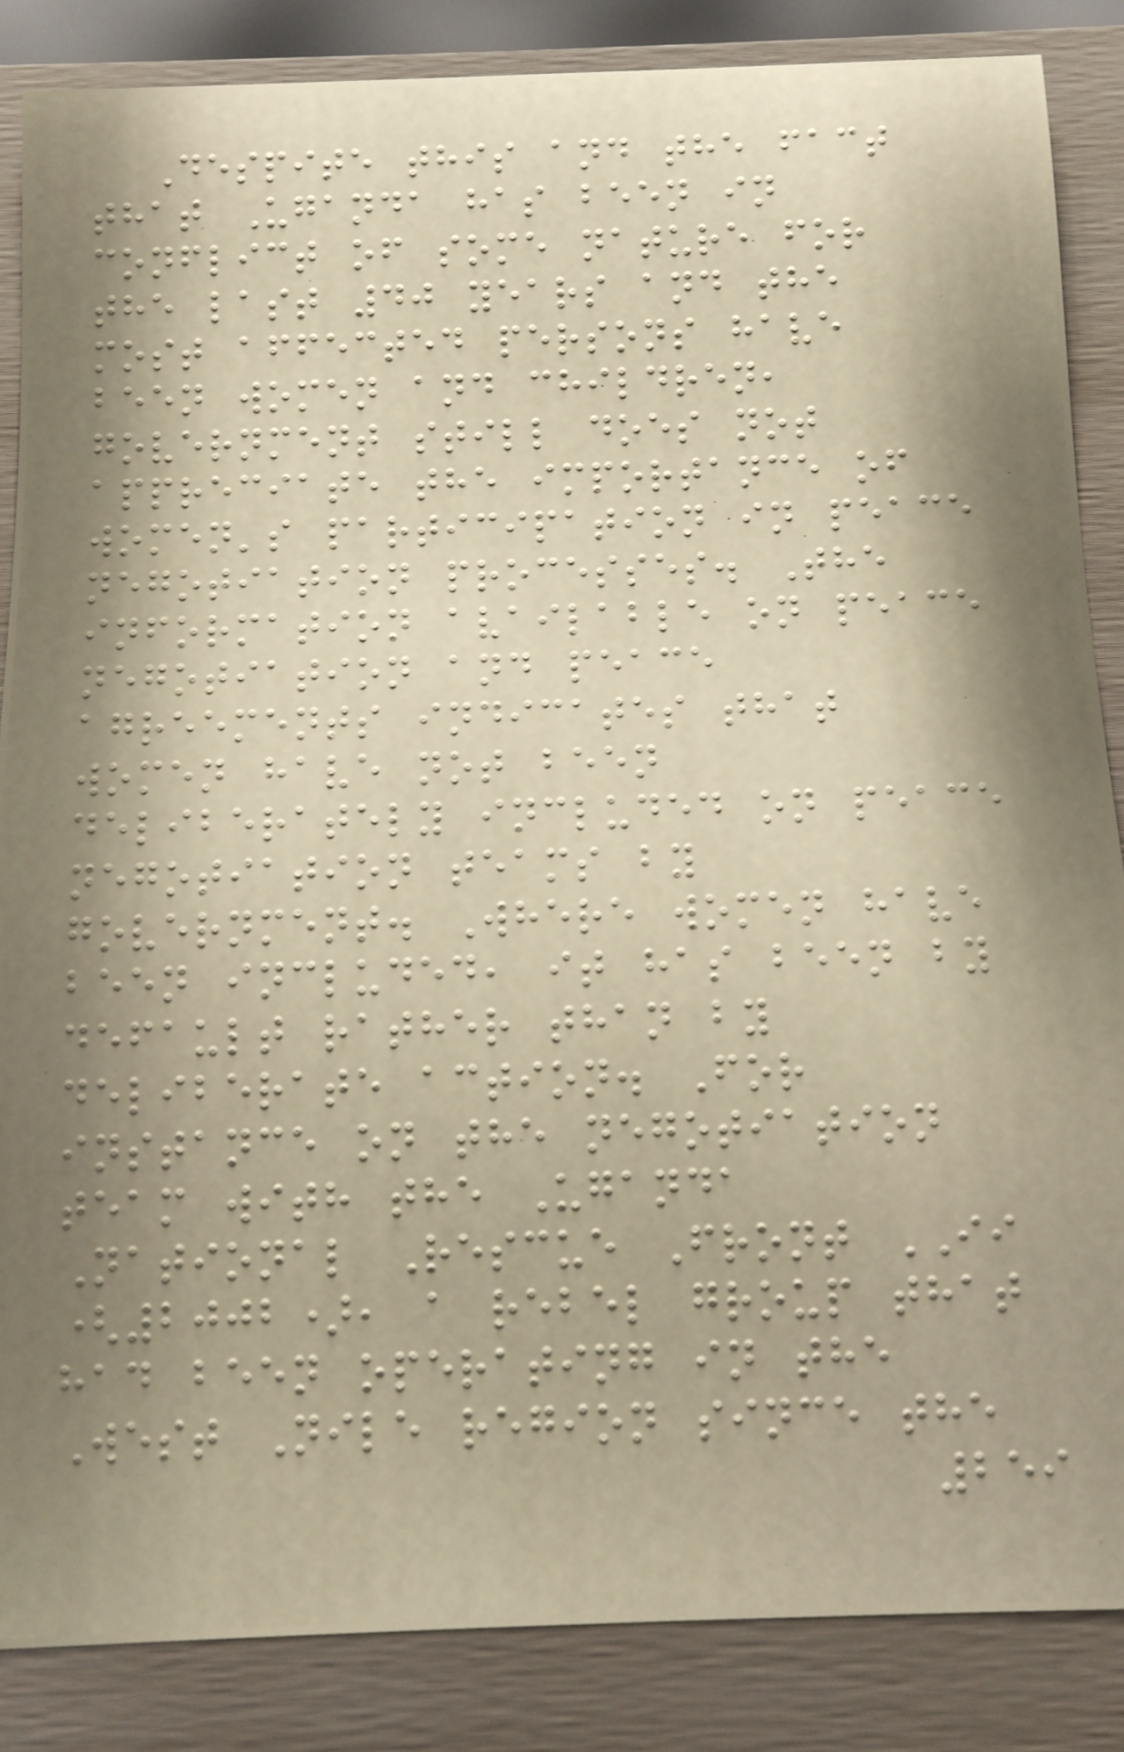Despite this and the fact
that Uganda has been in
conflict of some nature for
the last 40 years and the
most affected persons have
been women and children,
government still does not
appreciate the importance of
women's participation in peace
negotiation processes. The
information available on peace
negotiation and peace
agreements indicates that
women have not been
deliberately included on peace
negotiation teams by
government. Where women have
been included, it has been by
default rather than by
deliberate action. For
instance on the negotiation
team with the Uganda
National Rescue Front II
(2002), a rebel group that
had been operating in the
West Nile region since the
259
